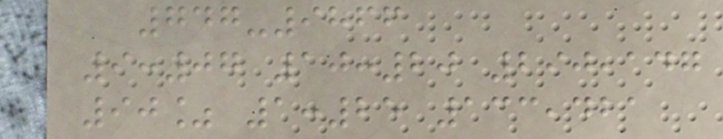747-9866
9:07 10:20 290,147
90% 1:25 133,421
